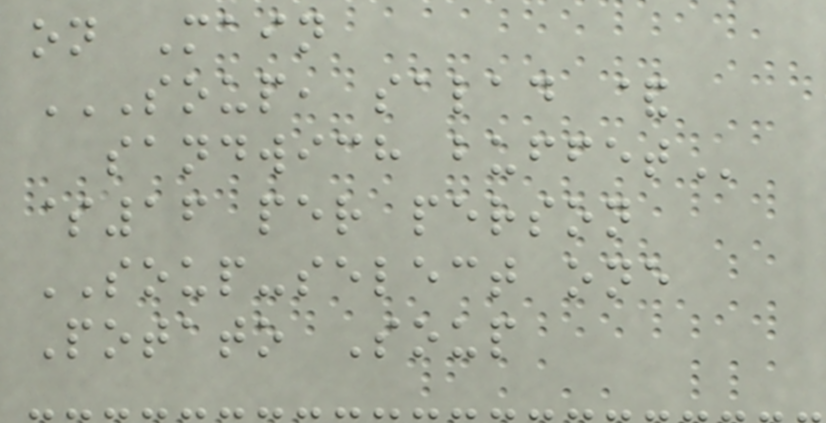on Main
SOUP, SALAD &
SANDWICH BUFFET
$16 per person
SOUP-select one
Potato Soup
